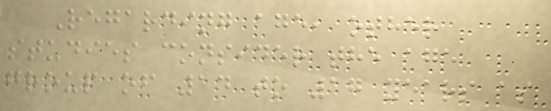Regarding age, other
studies consider the age
group of 14 to 17 years as
